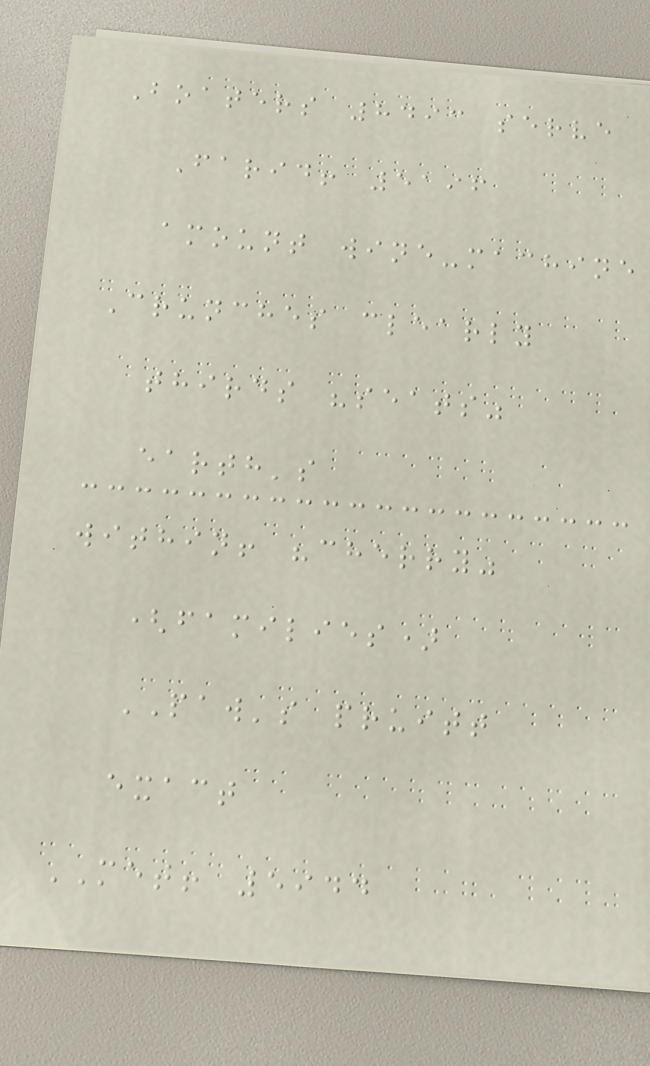Boaters 8493 serve
Farid! 5196
amount wine-machine
Crunches clearly
thirds "seats"
earth's
within! "cherry"
(families)
PAW's pruitt
exact
MET! 5944
